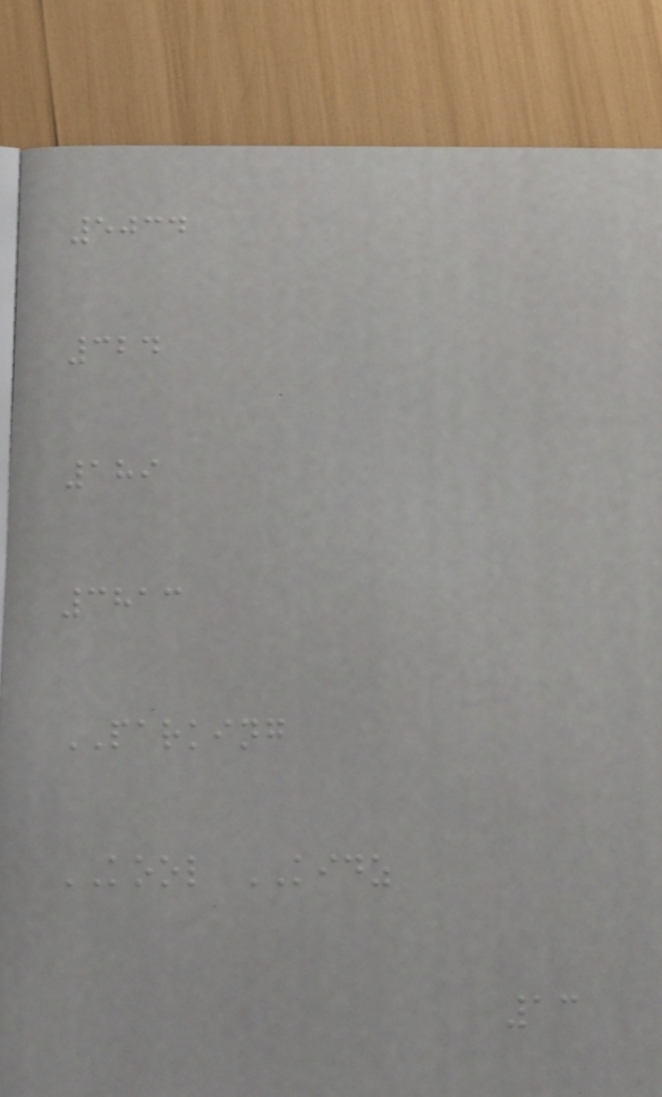5034
324
189
3813
PARKING
KOOL KIDZ
13
